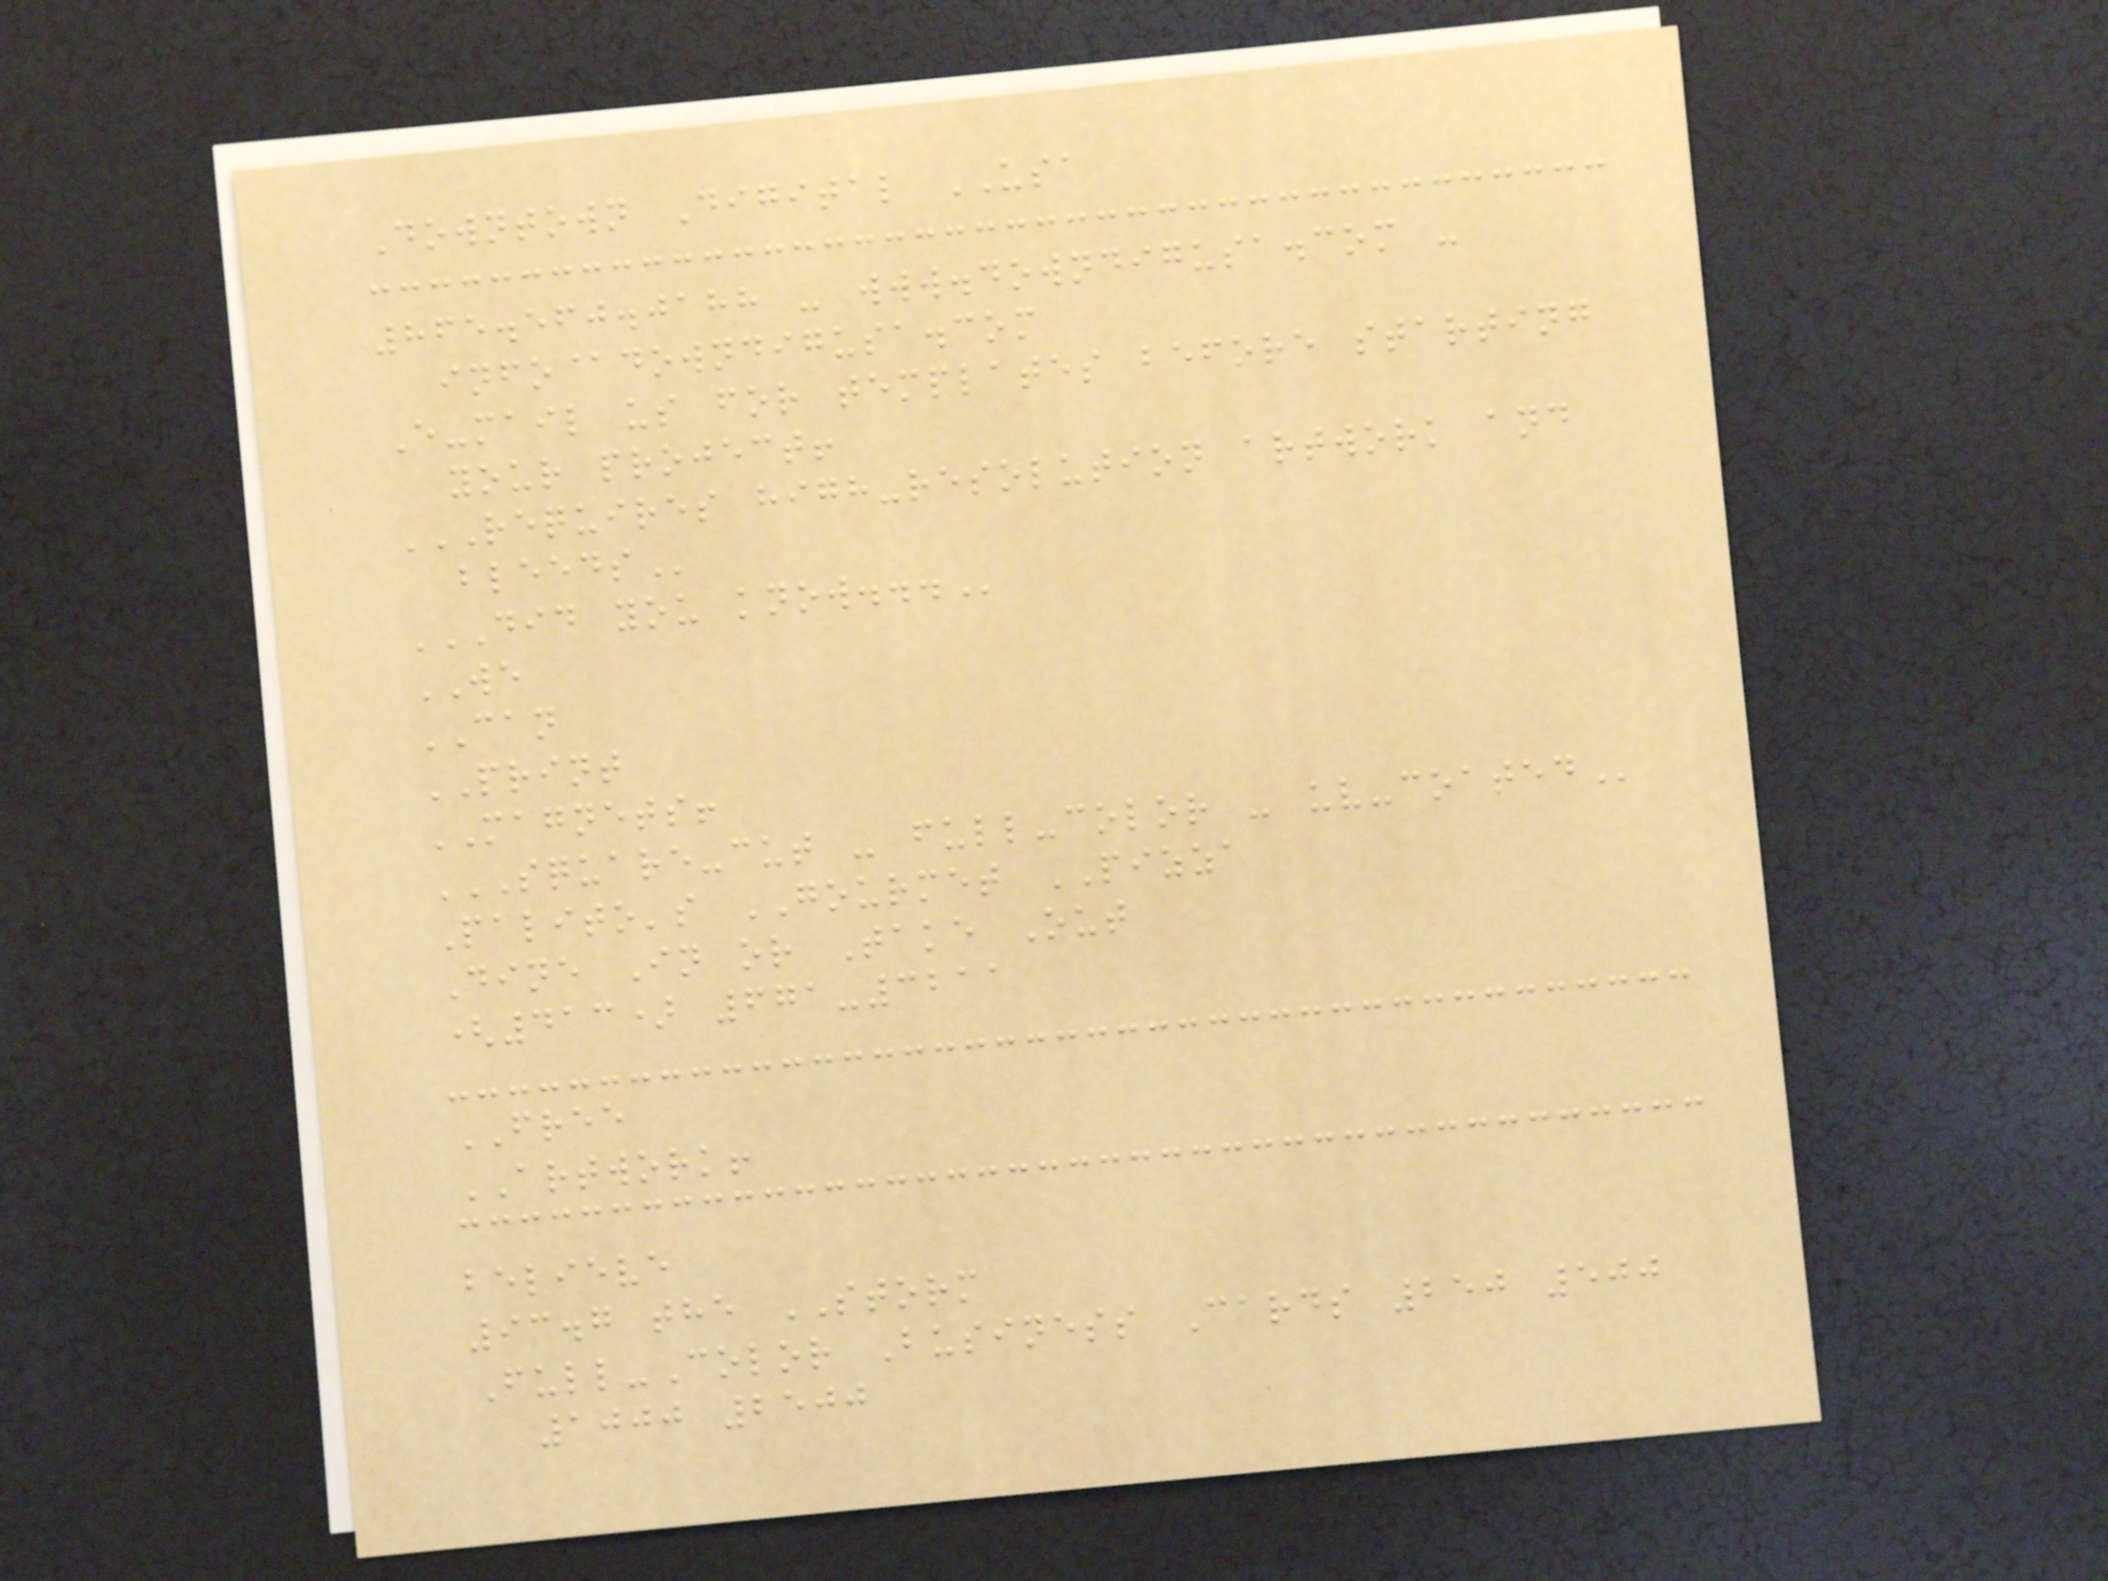Downtown Digital USA
865.560.0188 - www.downdigusa.com -
info@downdigusa.com
E-mail us for templates before starting
your project!
REQUIRES HIGH-RESOLUTION ARTWORK AND
BLEEDS
DID YOU KNOW...
WE
CAN
PRINT
MAGNETS!
SQUARE-CUT - FULL-COLOR - UV-COATED
Palito's GOURMET PIZZA
Dine In or Take Out
(413) 671-3211
FREE
ARTWORK!
believe
93.7 the STORM
Full-Color Business Cards 250 500
1000 2500
